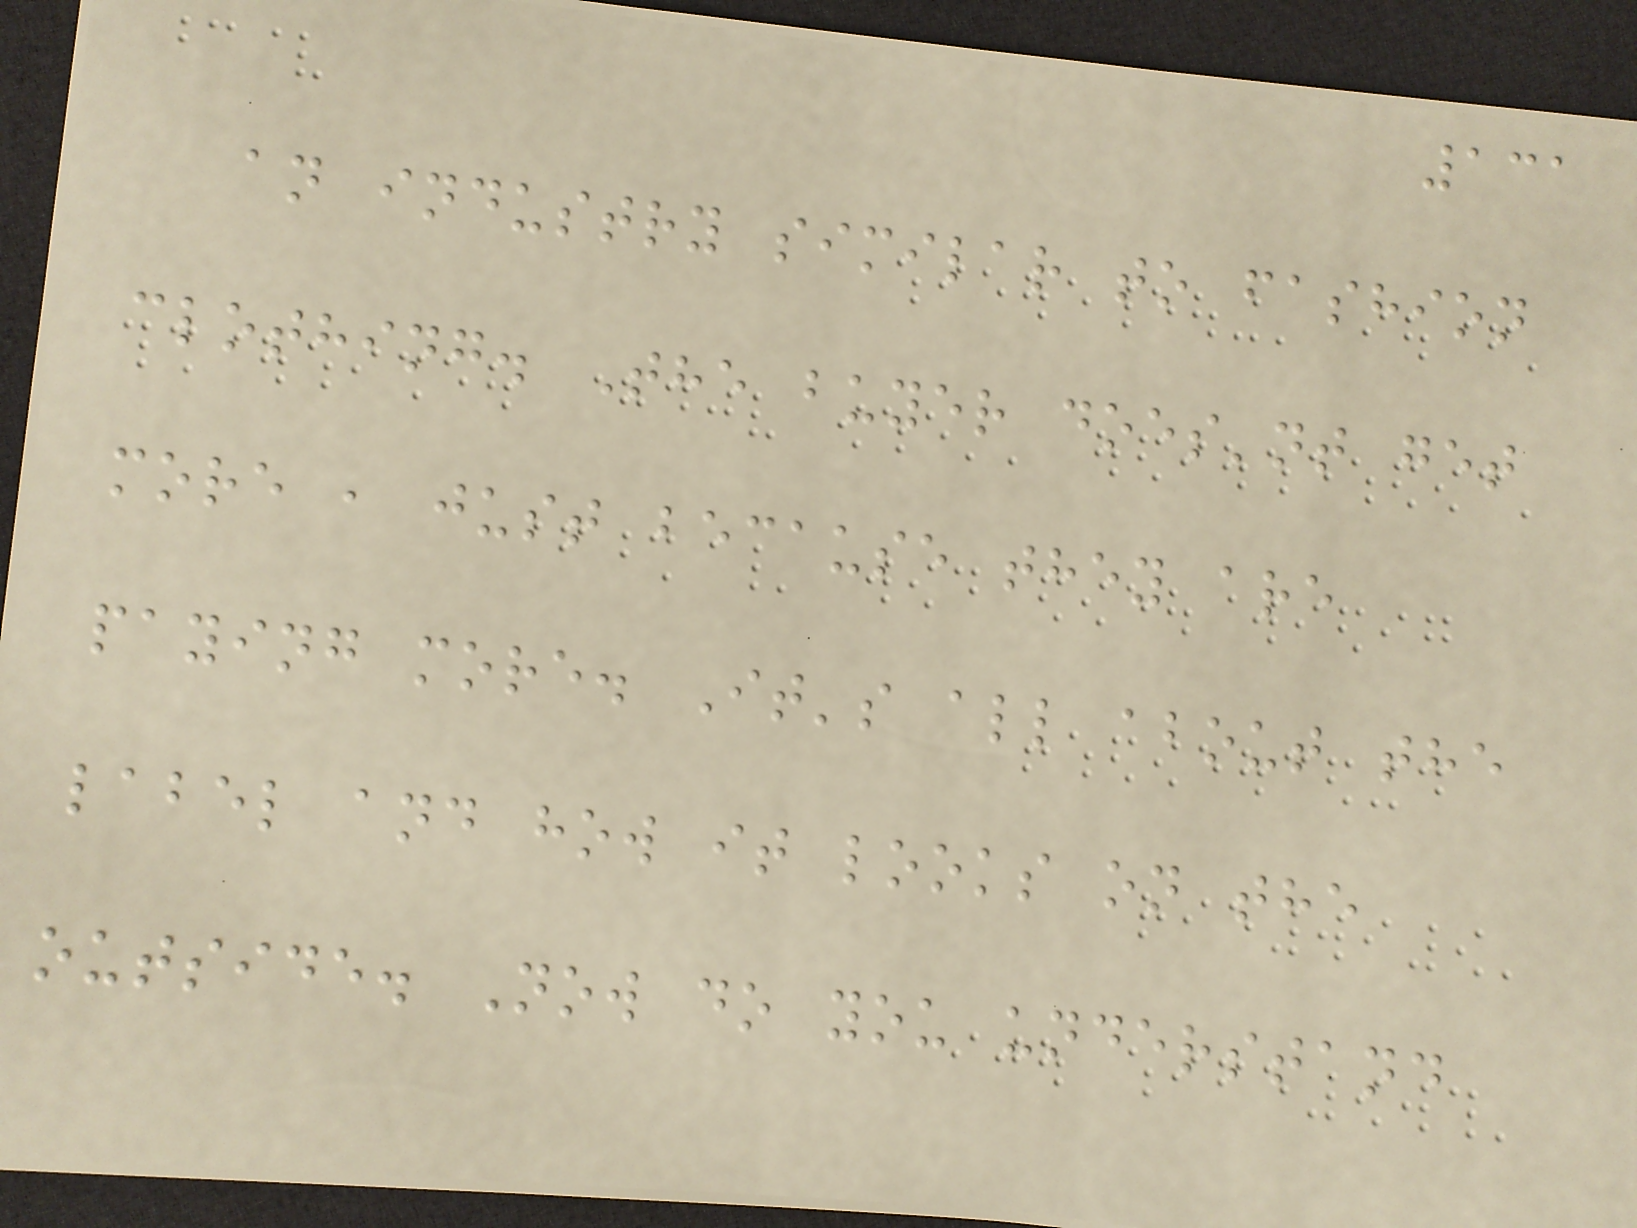131
an industry similar to fashion
clothing. The buyer does'nt get
more , just because they are
paying more. It's all about the
label and how it looks on the
outside. Now do you understand
